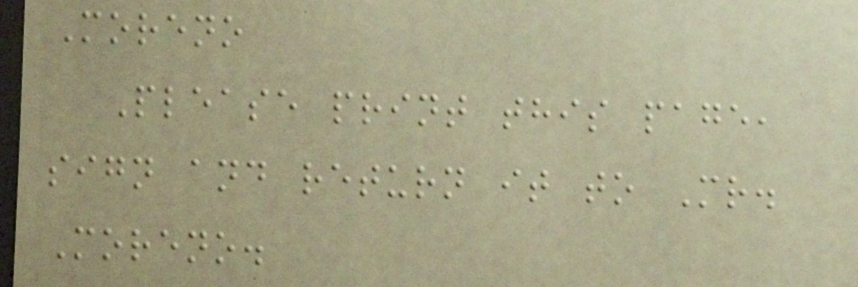Moreno
Please print this page,
sign and return it to Mr.
Moreno.
